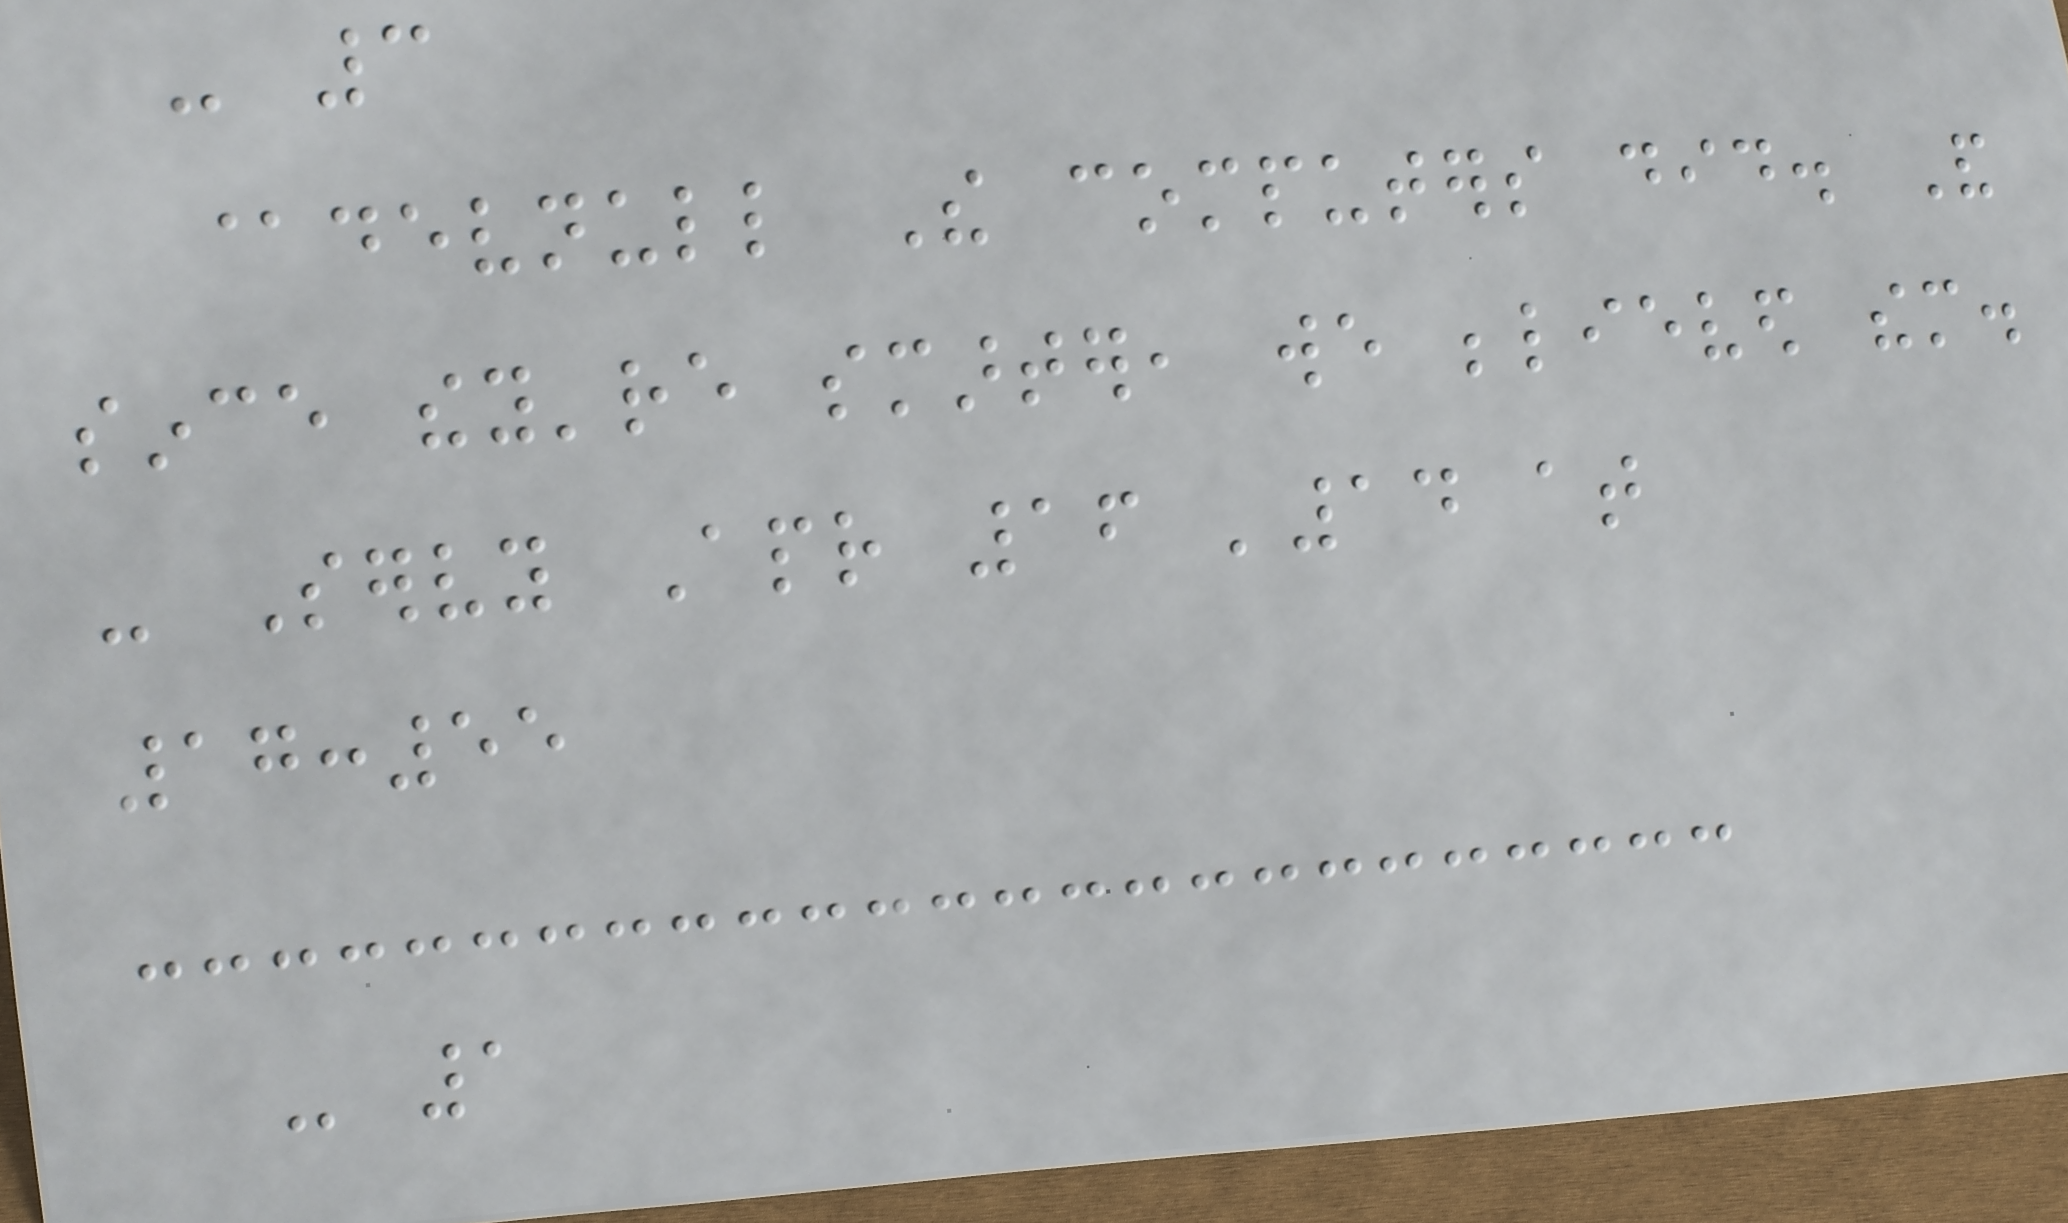- 3
@devnull The computers did. And
since they're smarter, we believed them.
- Servy Apr 16 '14 at
17:55
- 1
